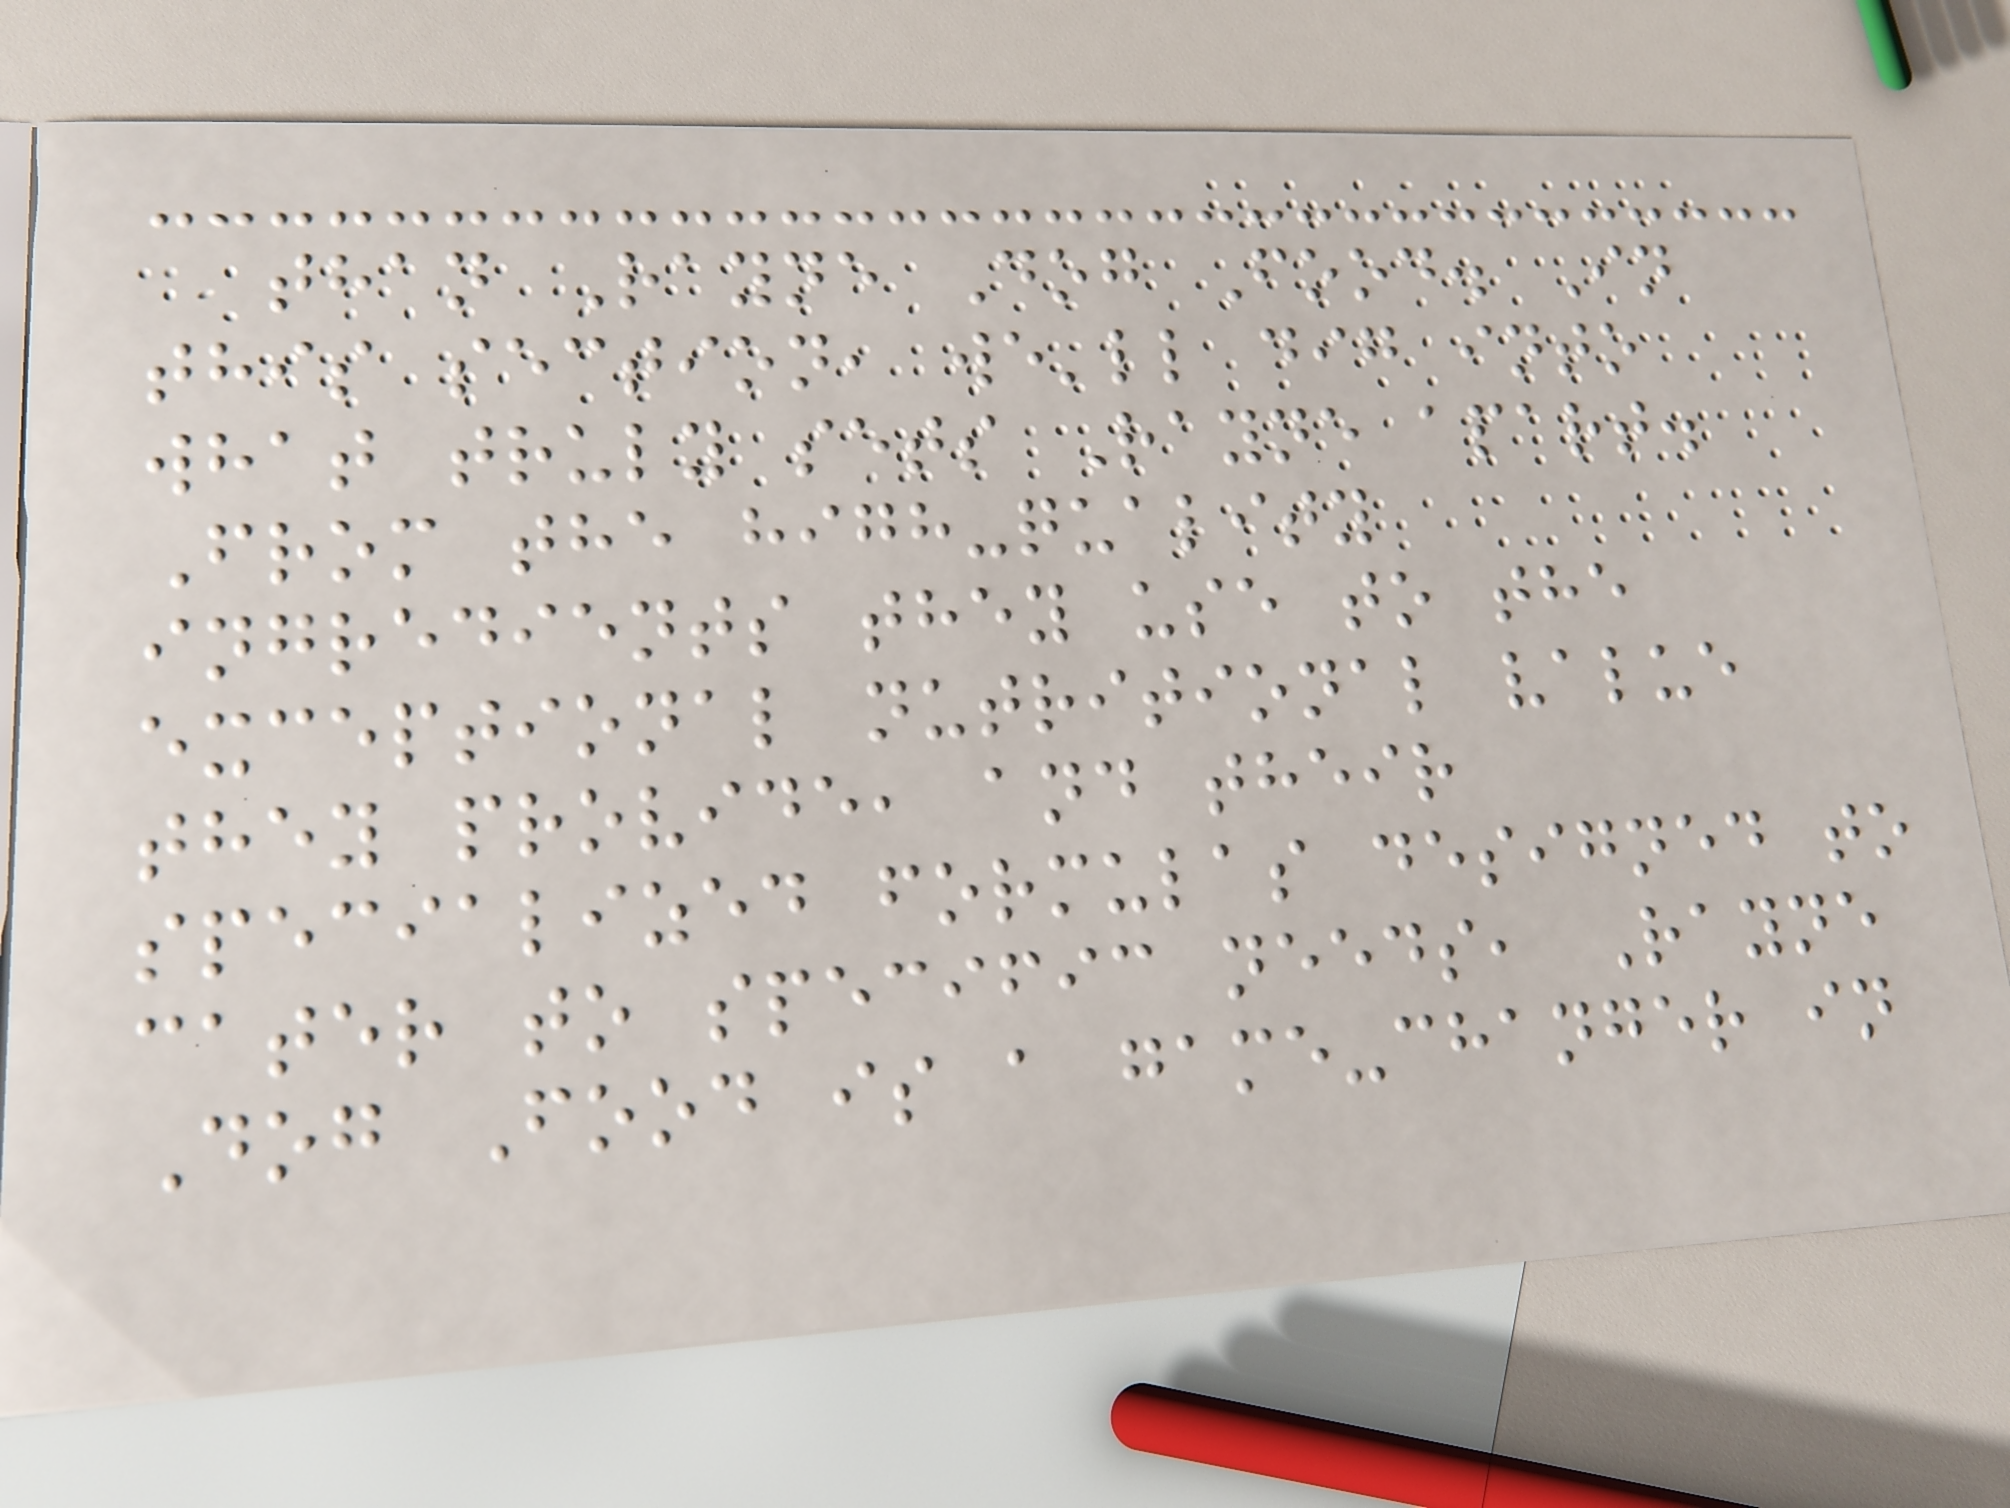than Rayne Dog Food. In
this section, we'll dig into
what truly sets Rayne apart.
From the high-quality
ingredients they use to the
exceptional nutritional value
they provide, and their
specialized formulas designed to
cater to specific needs, Rayne
Dog Food is a game-changer in
